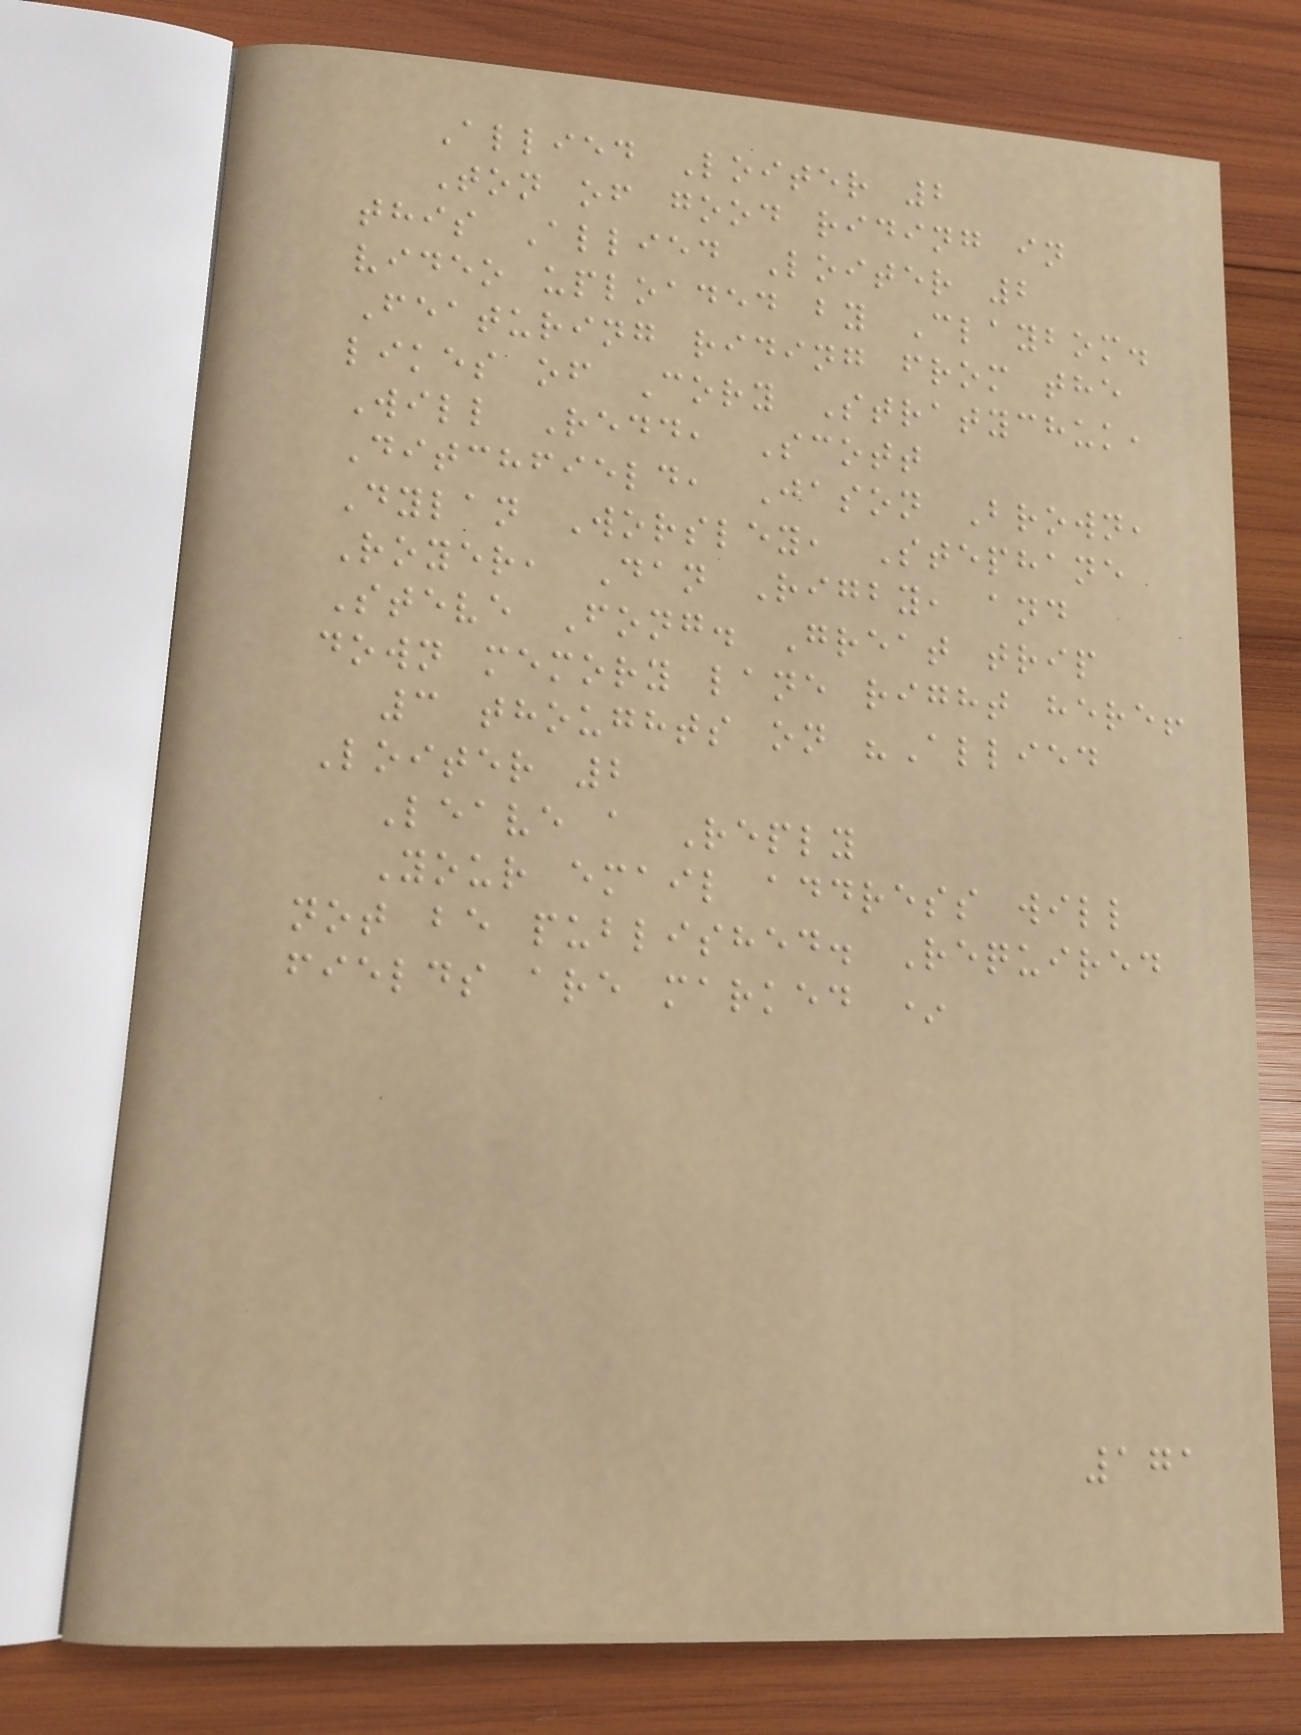Allied Loiter 2
Ton of good riding in
this Allied Loiter 2
video uploaded by Claybom.
Featuring riding from the
likes of Cory Stratychuk,
Will Redd, Scott
Ditchfield, Jason Brown,
Dylan Worsley, Stephane
Royer, Dan Rigby, and
Steve Fong. Great trip
down memory lane right here!
3 thoughts on "Allied
Loiter 2
Leave a Reply
Your email address will
not be published. Required
fields are marked *
171
